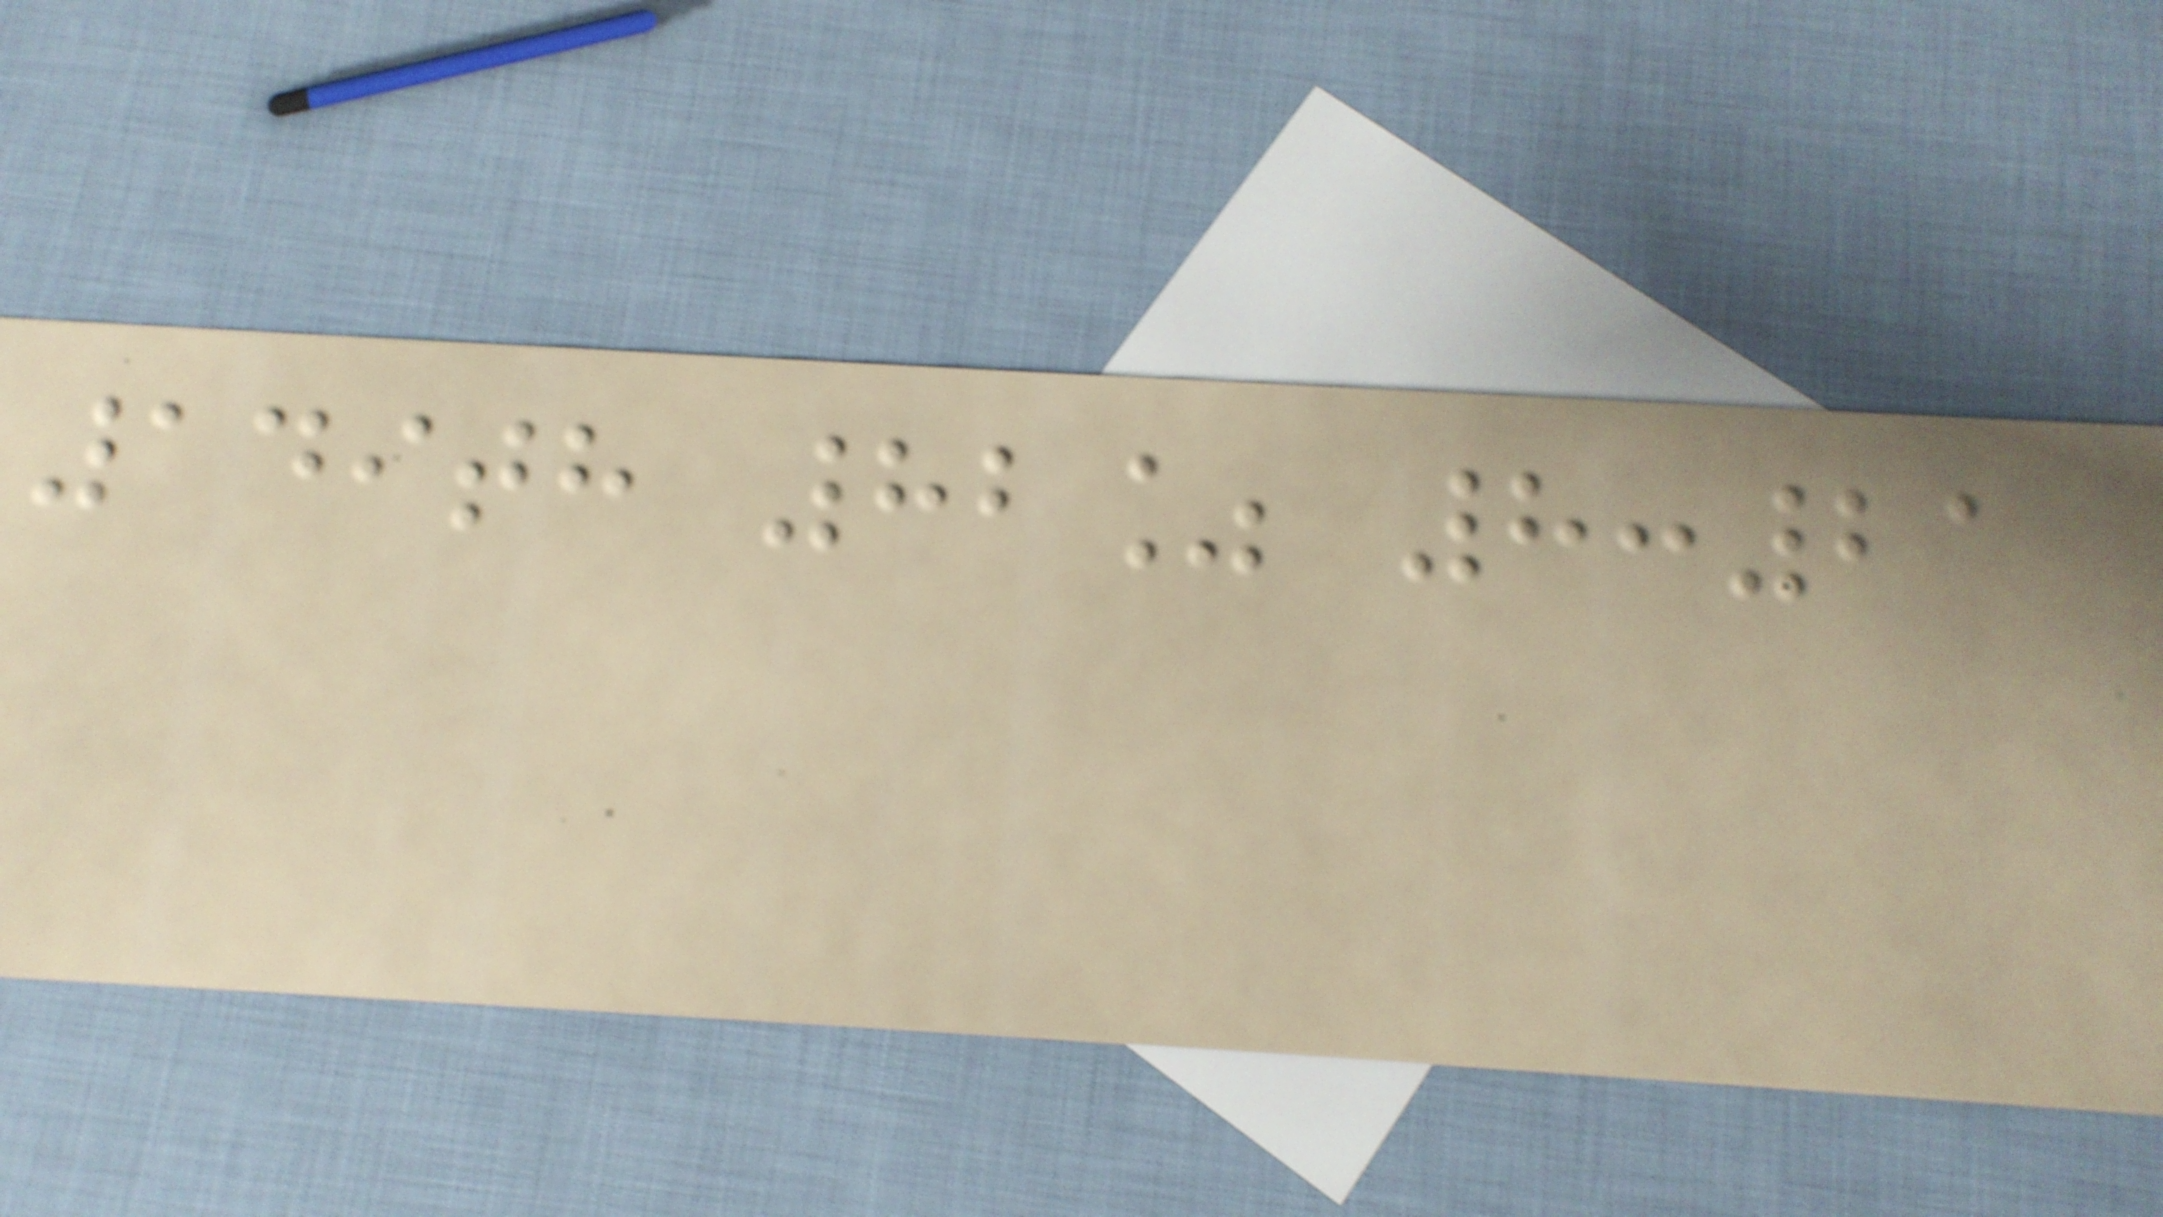149th 82% 8:21
